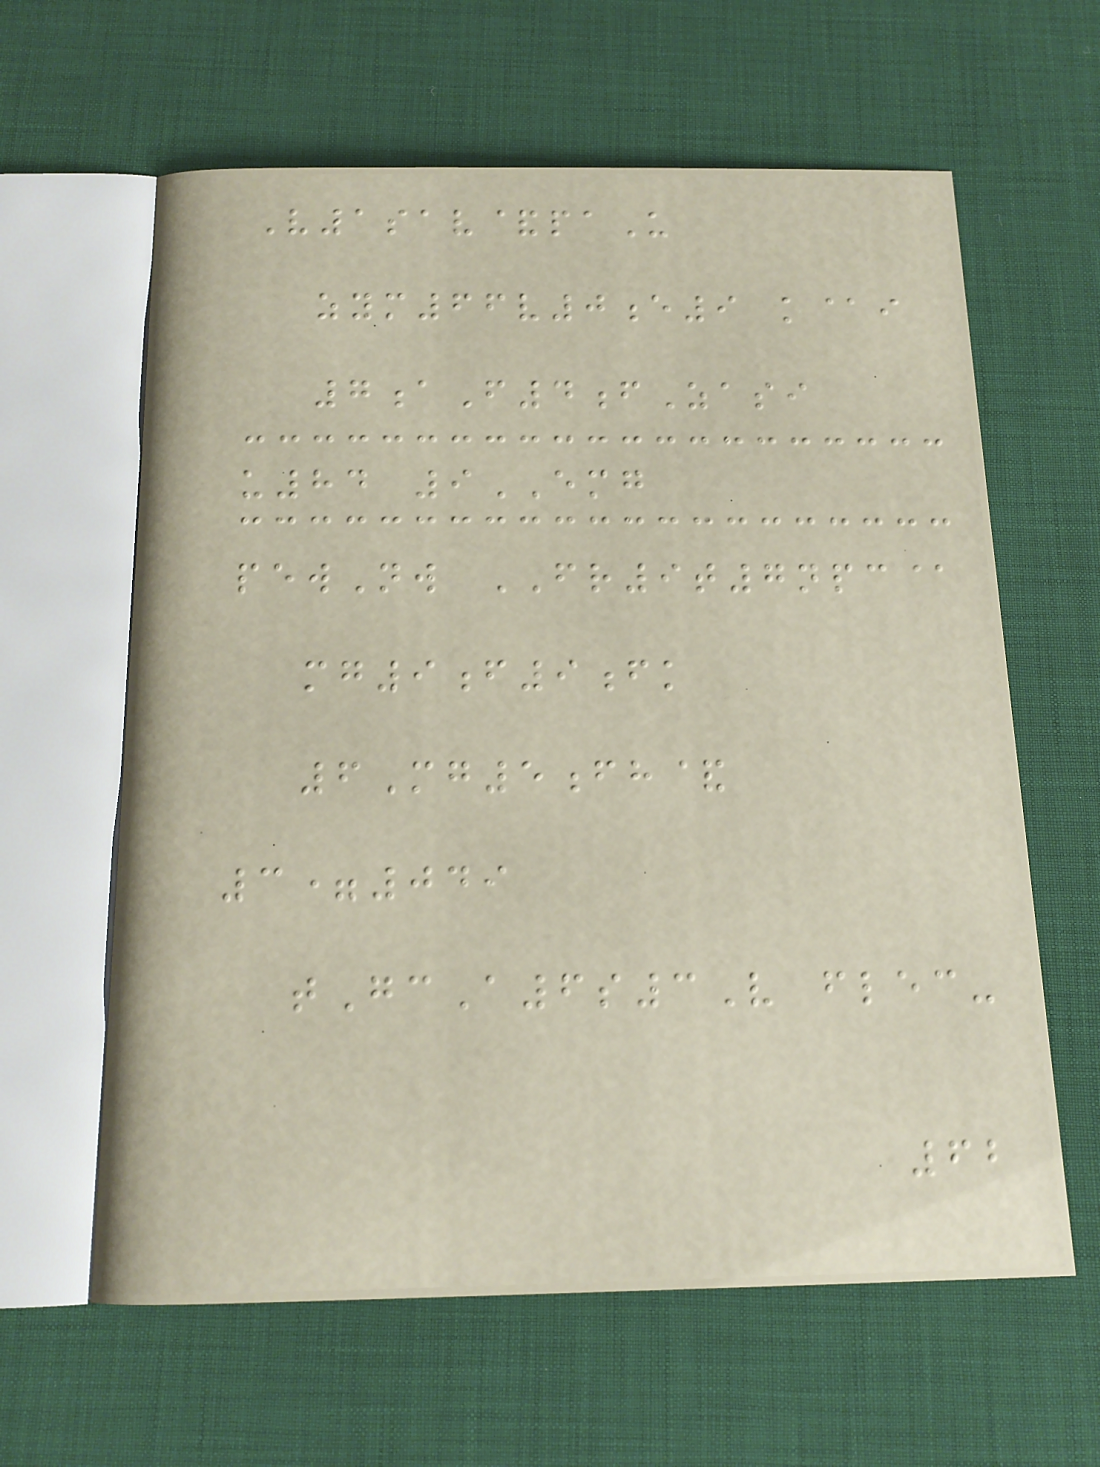V1sav&paU
zym66v0e9 k@i
7aF4fZasi
u84 9EMG
pewNw FR9t7npc@
mg9f9fk
6Mg5fh&
3=049
tGcA6s3V flec-
62
